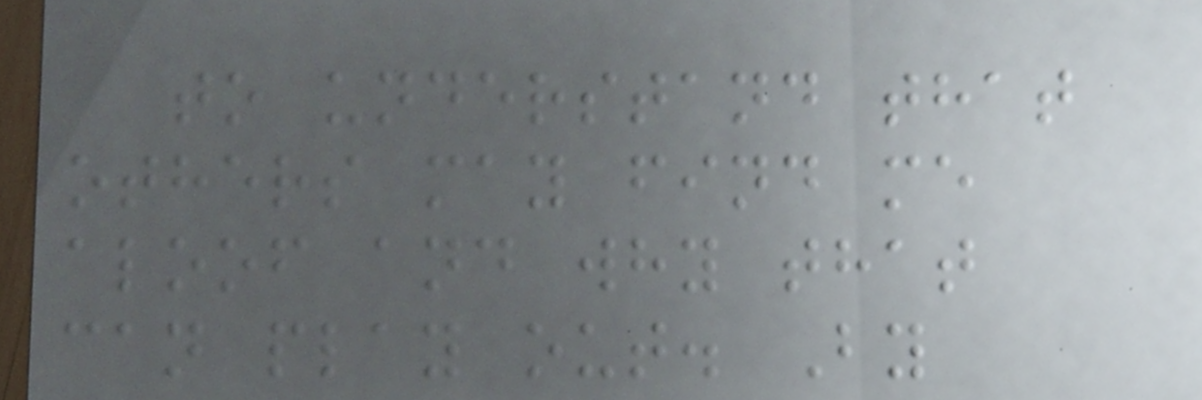to understand that
others may find me
aloof and why that
can play out. By
